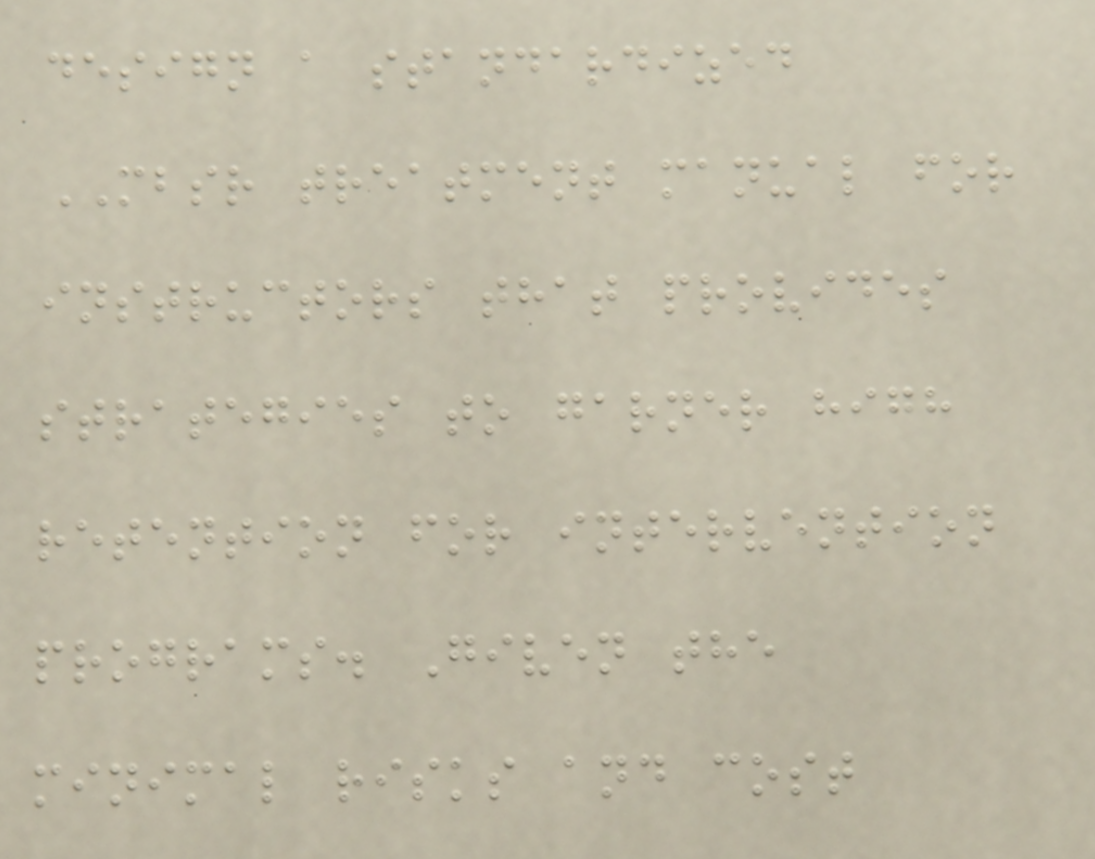design a standardized
MBSR treatment manual for
instructors that provides
strategies to garner high
retention for intervention
programs. Given the
minimal risks and cost
